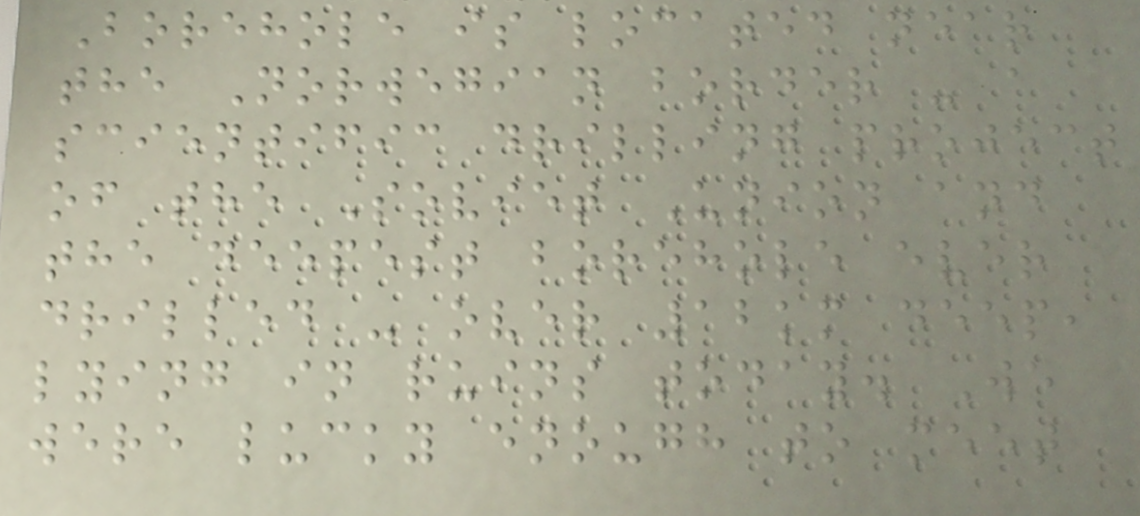Borehole is located near
the Norwegian border - a
scientific drilling project
of the Soviet Union and
the deepest borehole ever
drilled - over 12km deep,
lying in ruins today. We
were lucky enough to meet
